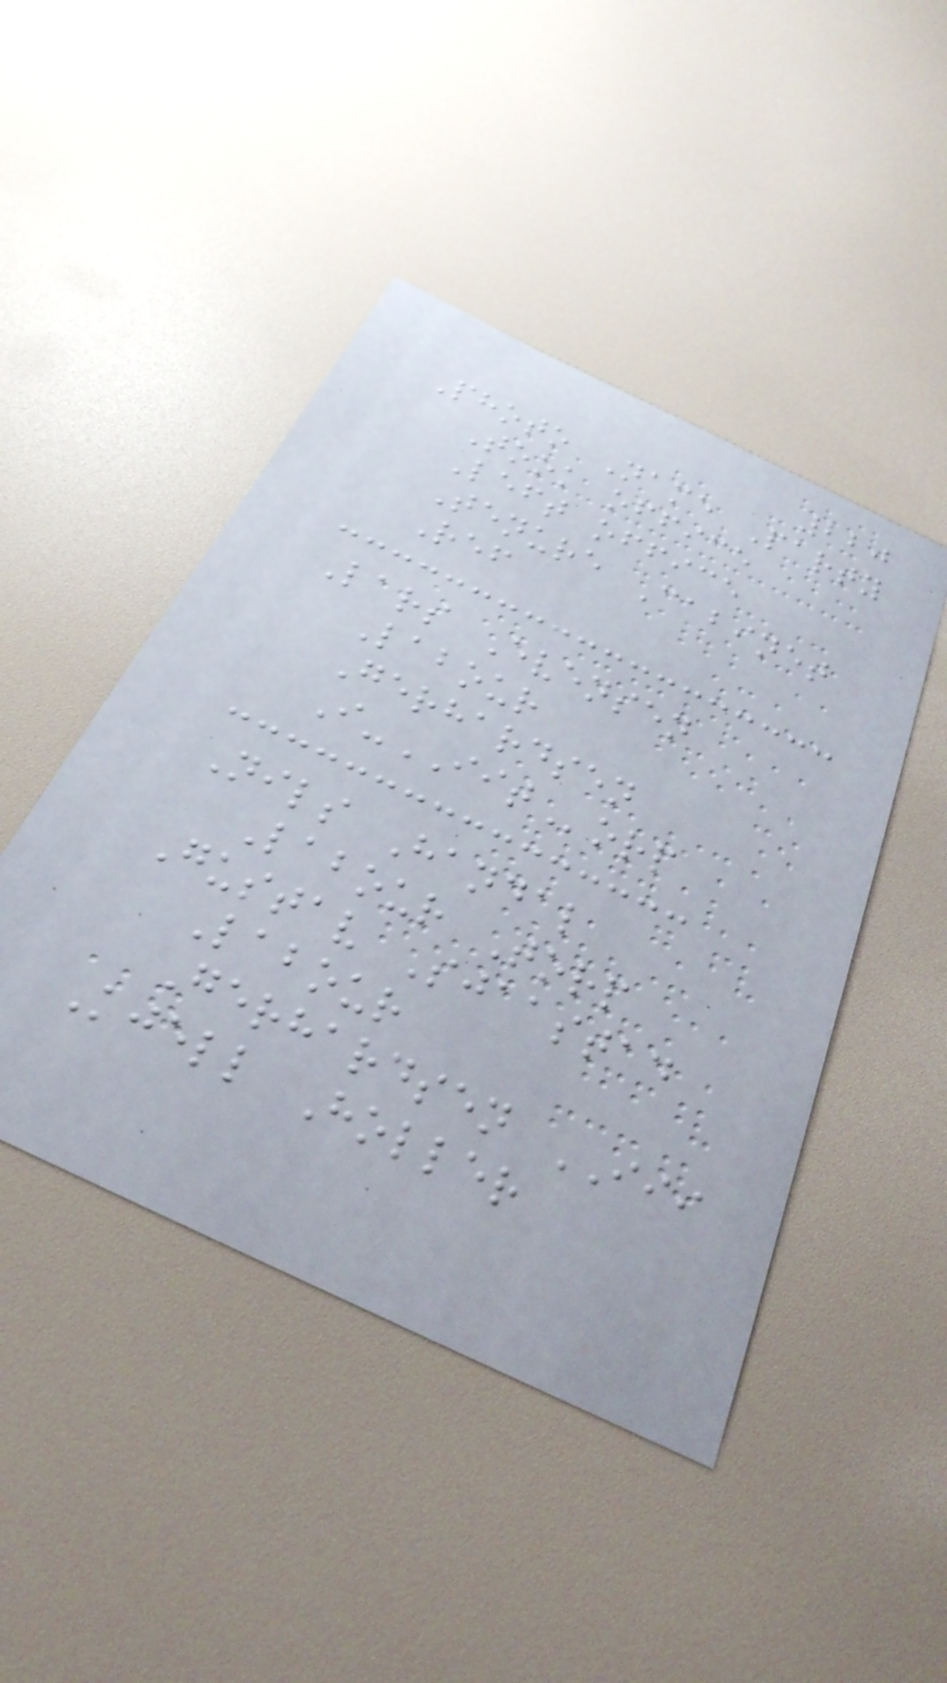220
Photo Name Party
Took office
Left office
Tenure Cabinet
Ref
Lars Evensen
Labour
Gerhardsen
I-IITorp
Nils Handal
Labour Torp
Gustav Sjaastad
Labour
Gerhardsen III
Kjell Holler
